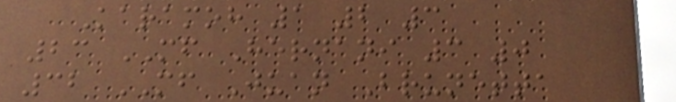Karamoh 1 2 3
23 MF Hernani 3 0
32 MF Juan Brunetta
